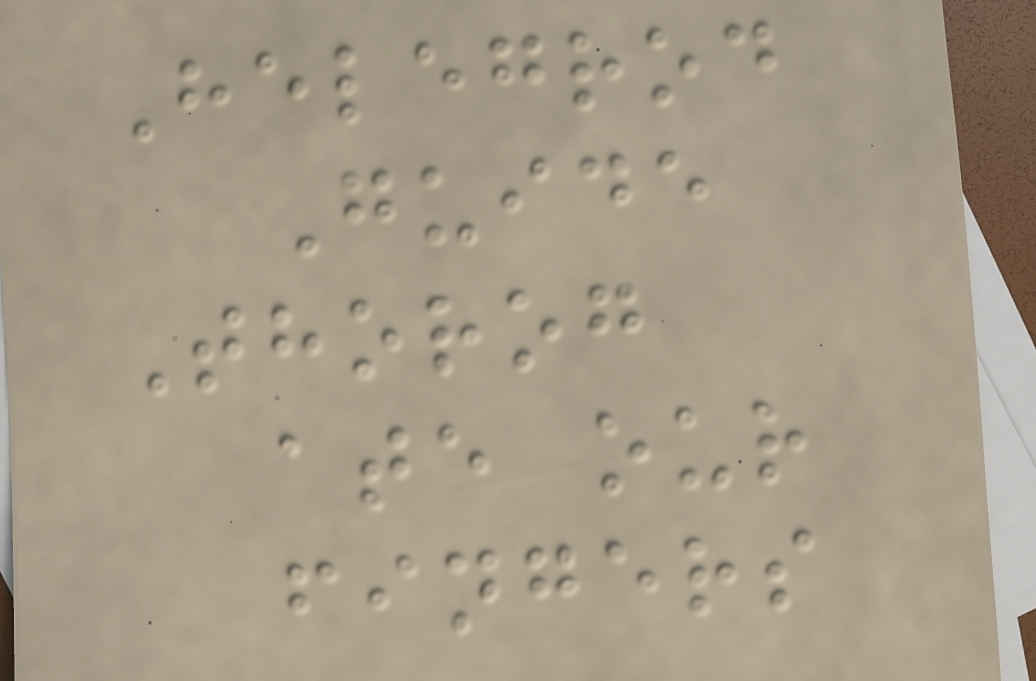Helegrod
Guide
Thorog
ate our
fingers
